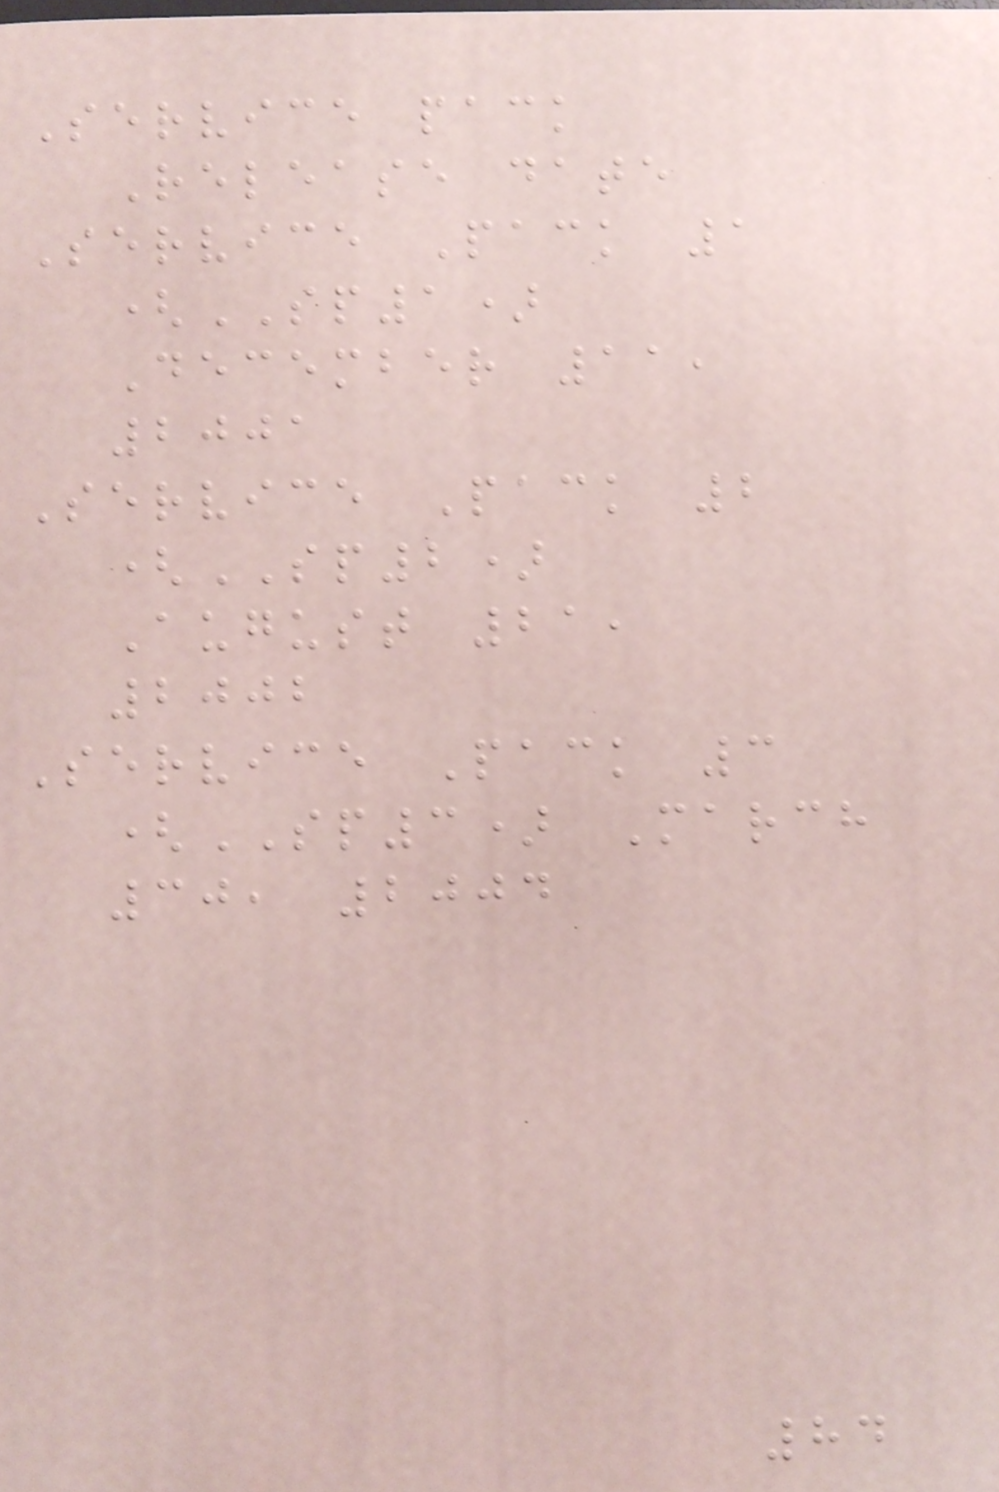Service pack
Release date
Service Pack 1
(SP1)
December 11,
2001
Service Pack 2
(SP2)
August 21,
2002
Service Pack 3
(SP3) March
30, 2004
84
